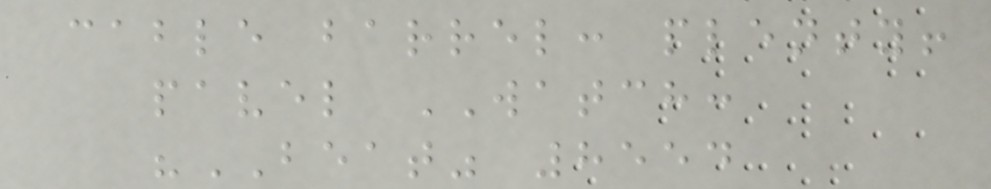cable barrel: plenty!
pavel WATCH:
"BEAT" 8554
